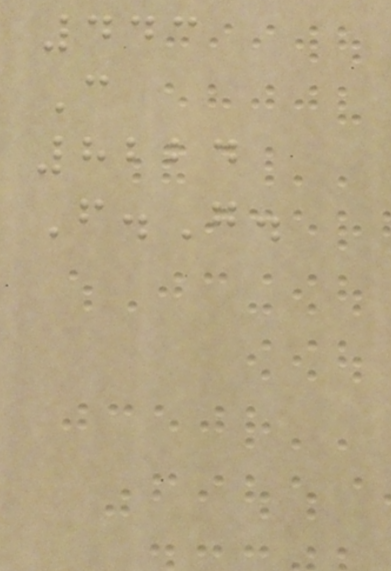443
C
8224
F.G.
